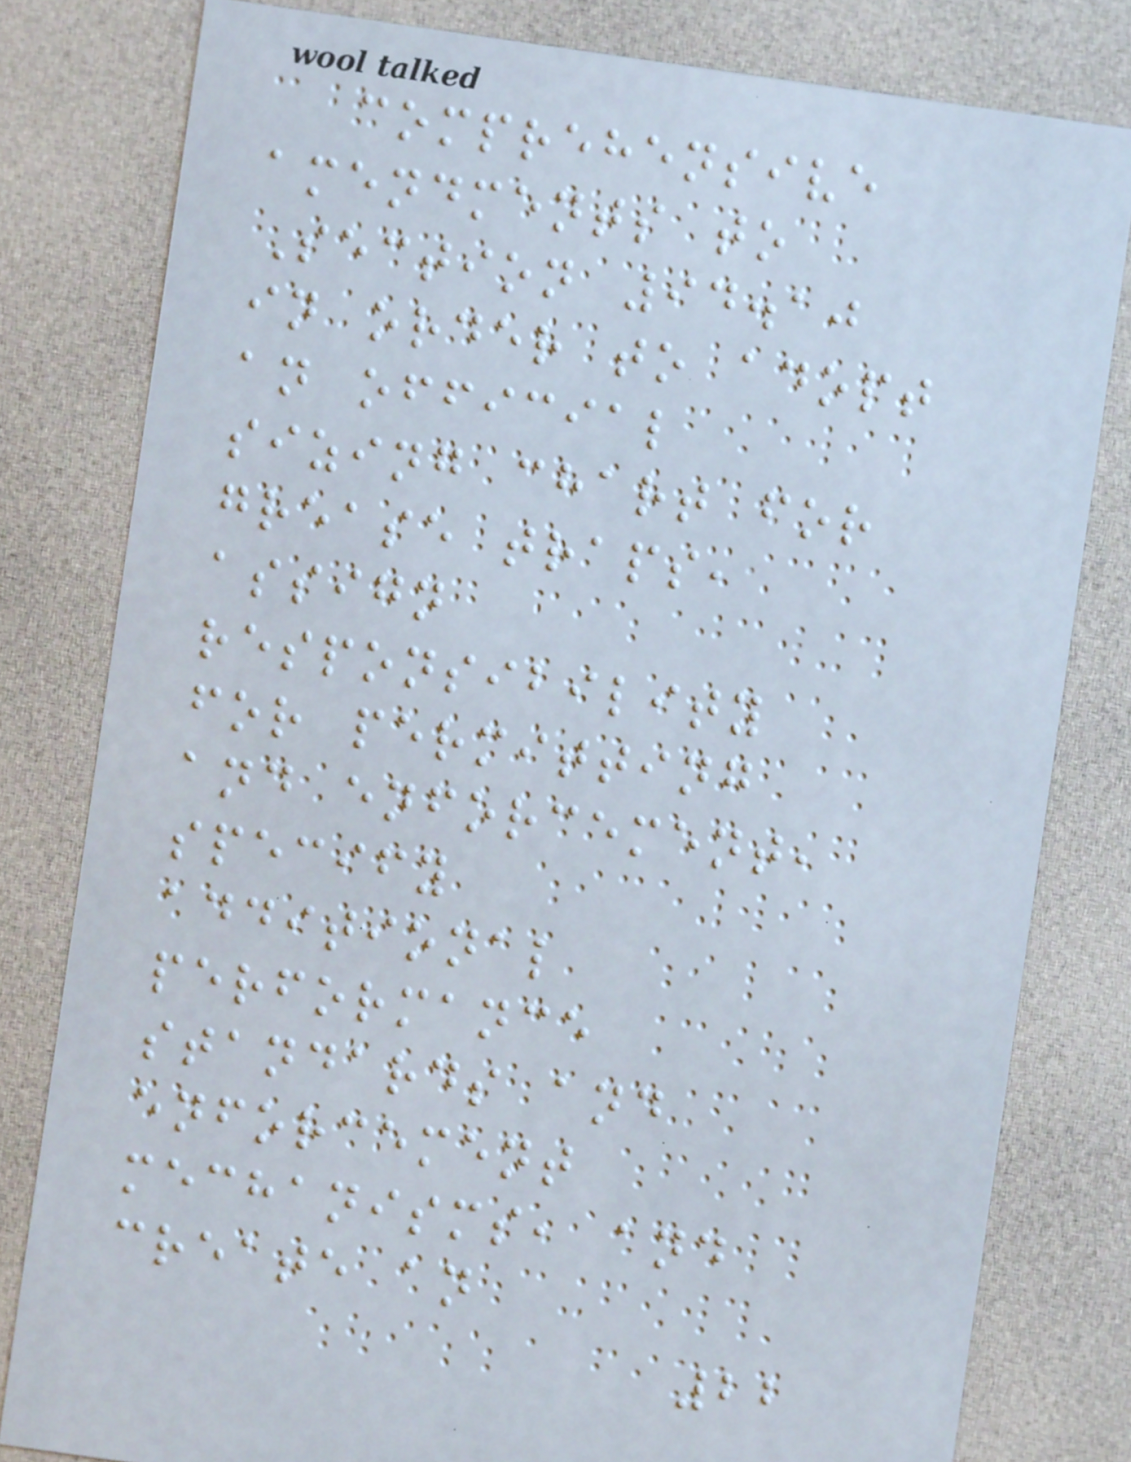comprehensive
amendments to
Section 94.10
in order to adopt
an official
sizing chart for
grease traps,
assign
responsibility
for permitting
and enforcement,
specify
additional
performance
standards and
enforcement
mechanisms, and
create an
22
